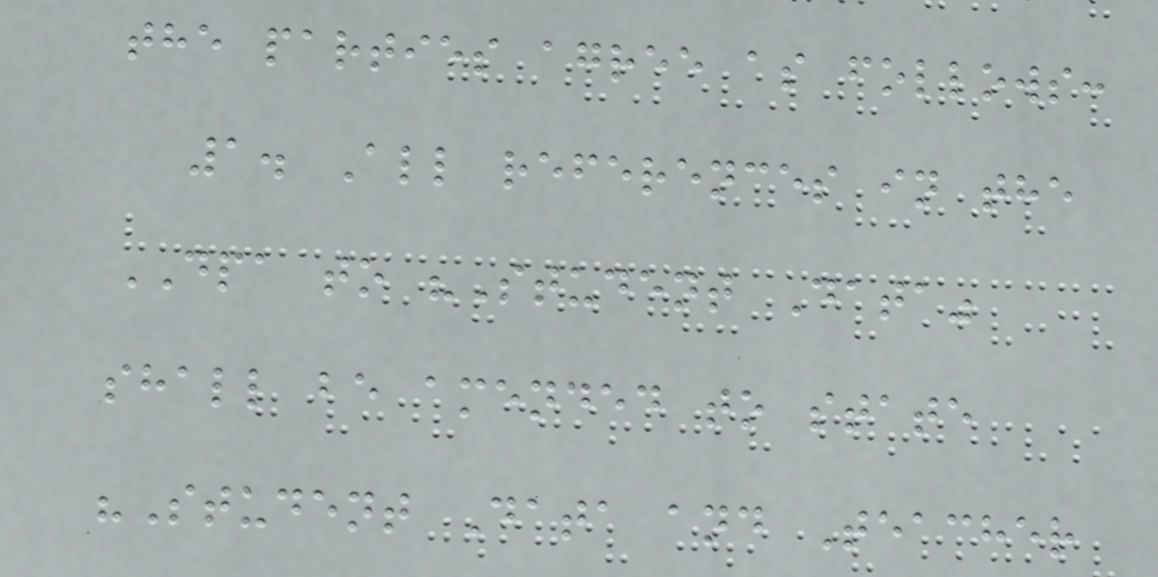the parties agree as follows:
1. All references in the
DPA to "Student Data"
shall be amended to state
"Student Data and Teacher
